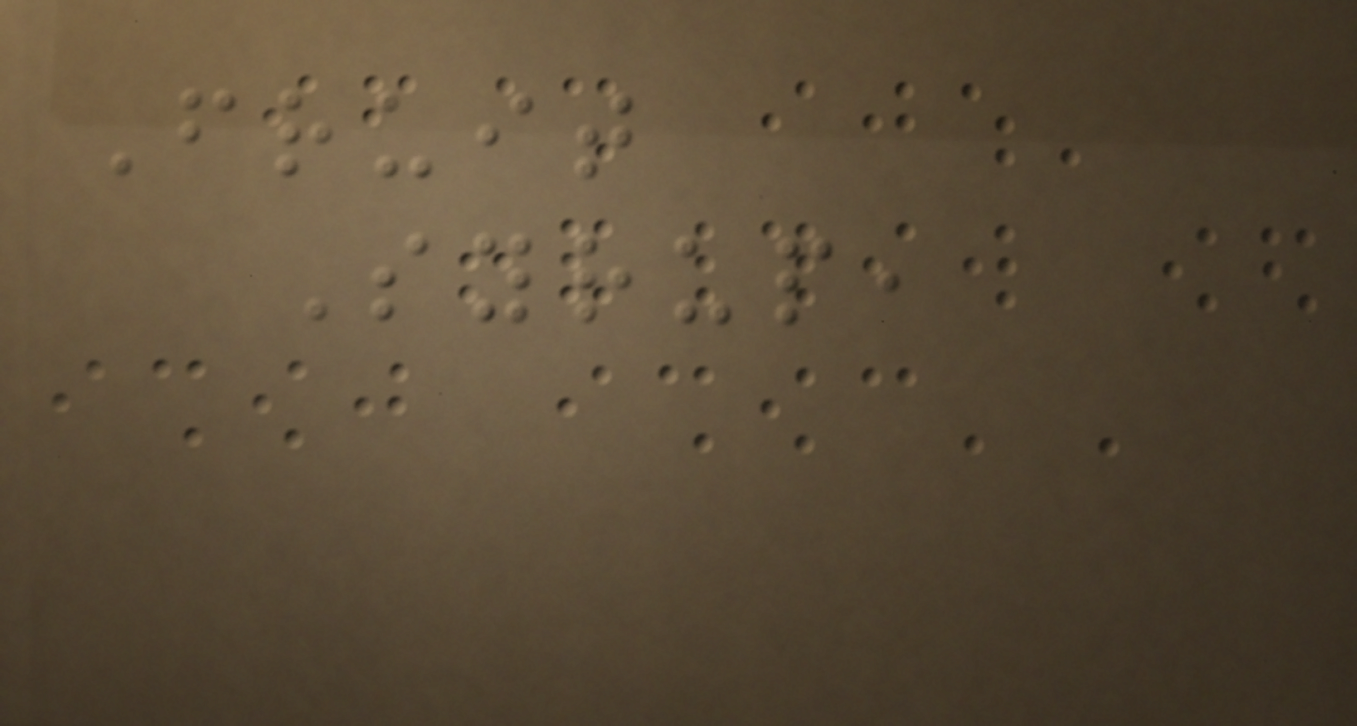Fruit
Syrup,
